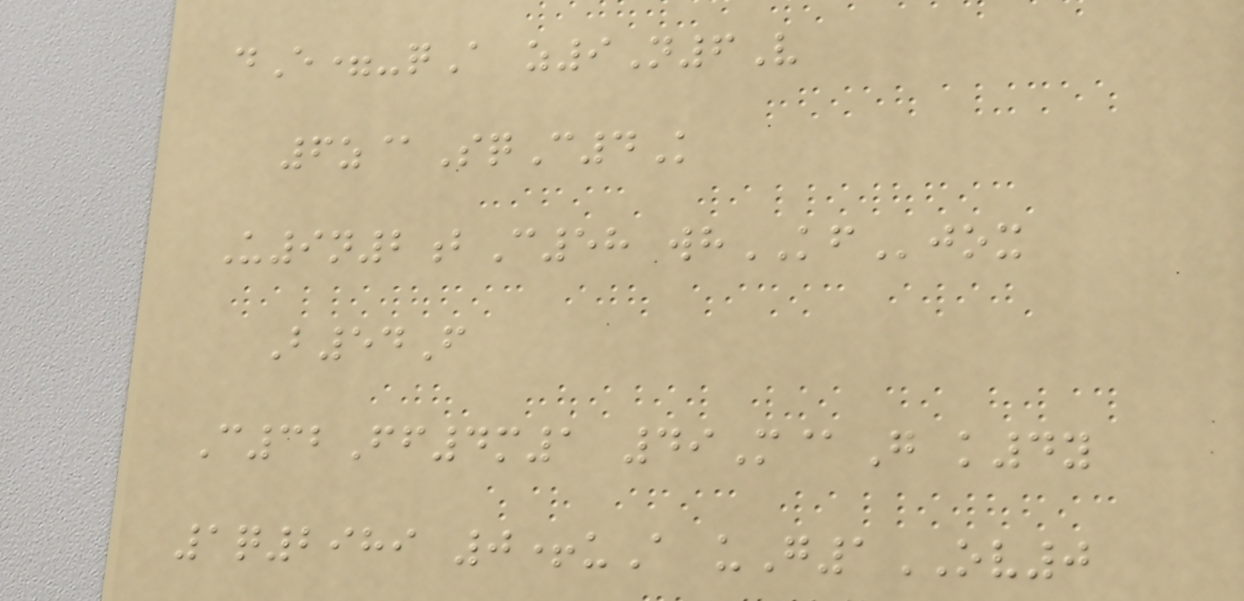dE=-qA z9N6V
6z@SqC4K
U9n2bC58 whKFjox
B54F
C32Ff4m1 49M@G k4y
1q2989 0+uA uG1OV0
